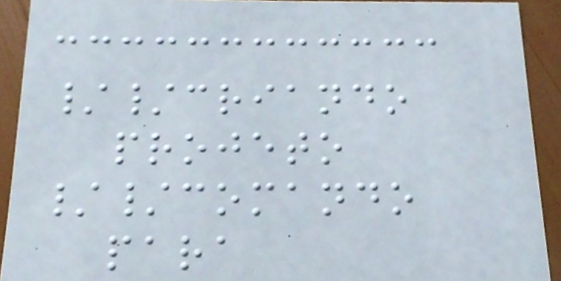//criando
projeto
//comando
para
